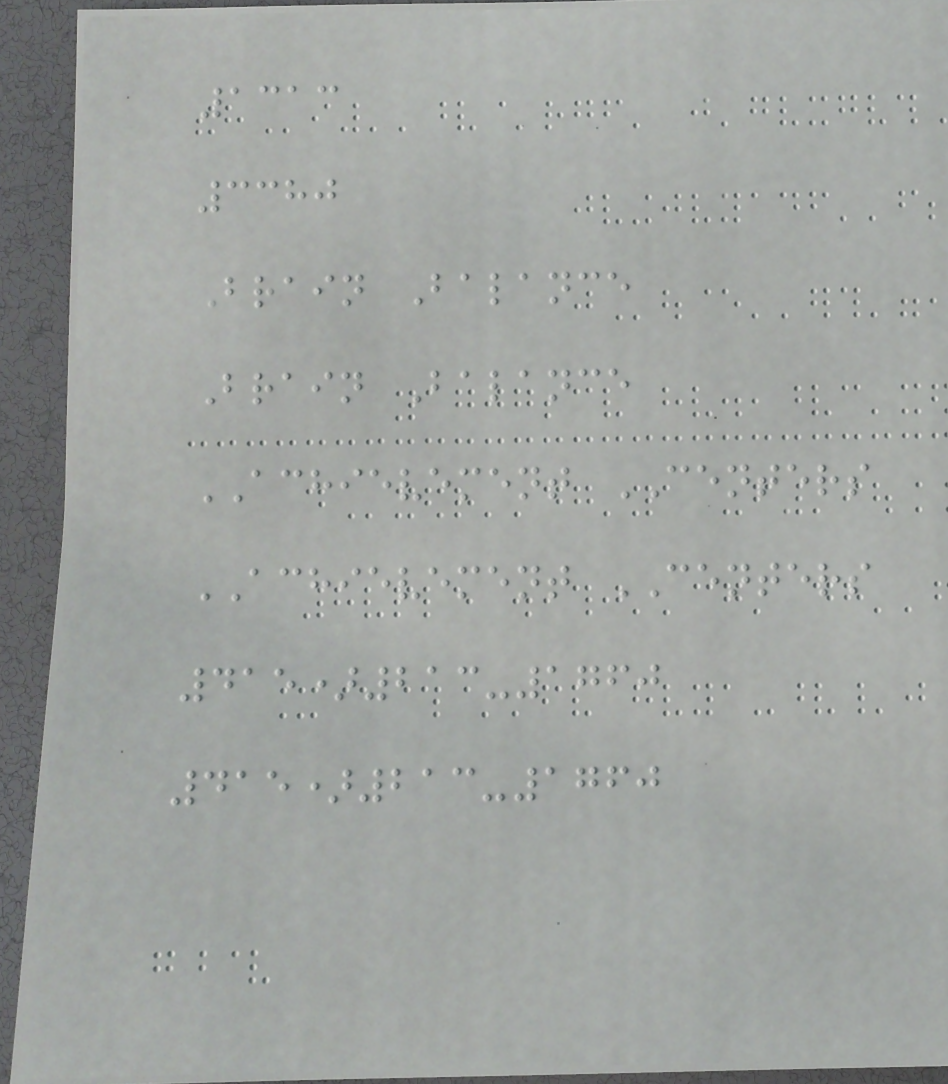1313
3380
Brain Balance
Brain Balance
ACHIEVEMENT CENTERS
ACHIEVEMENT CENTERS
415)213-1760
415)213-1760
